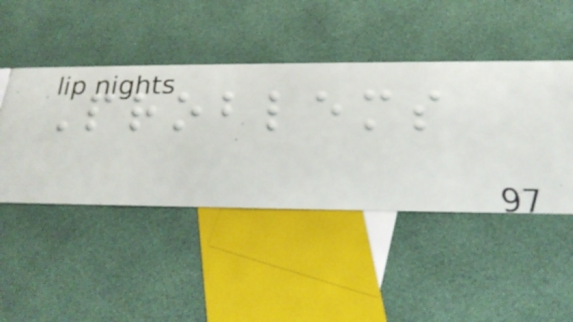Problems
